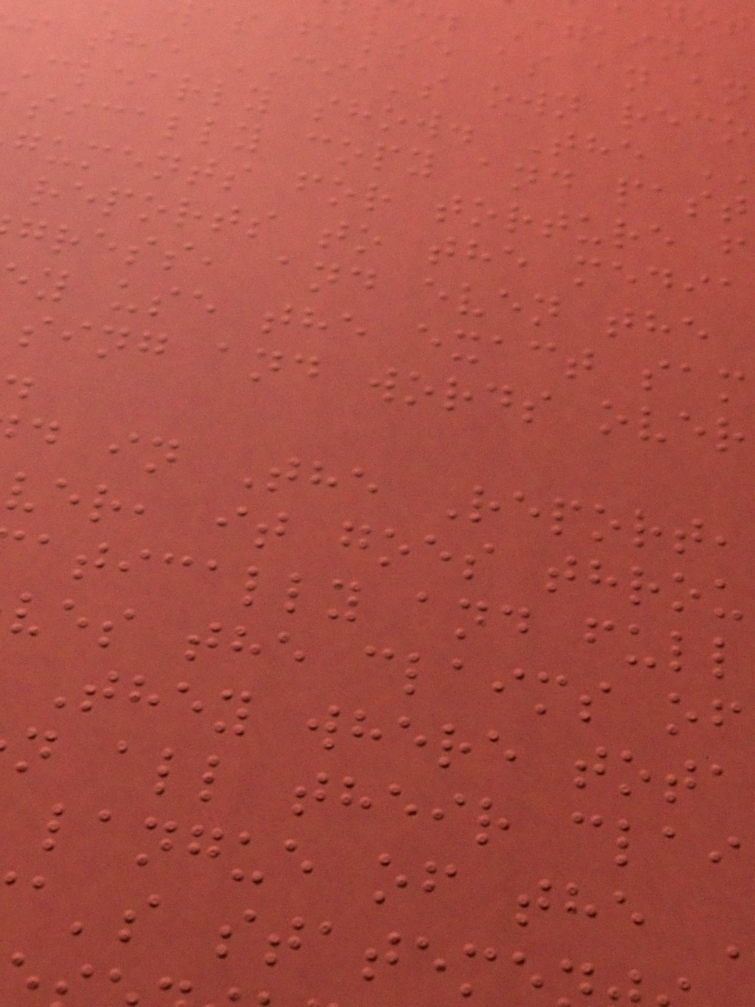. Again,
as false as an an
f the CIA's own reco
clearly show. The
sically copy and past
guments for torture f
reports to the media
gress, and even the
y use the exact sam
sing and words over
d in The Report,
ver, it goes throu
atically and full
ves the claims of
They where tota
n all their clai
langue of the
a's statem
